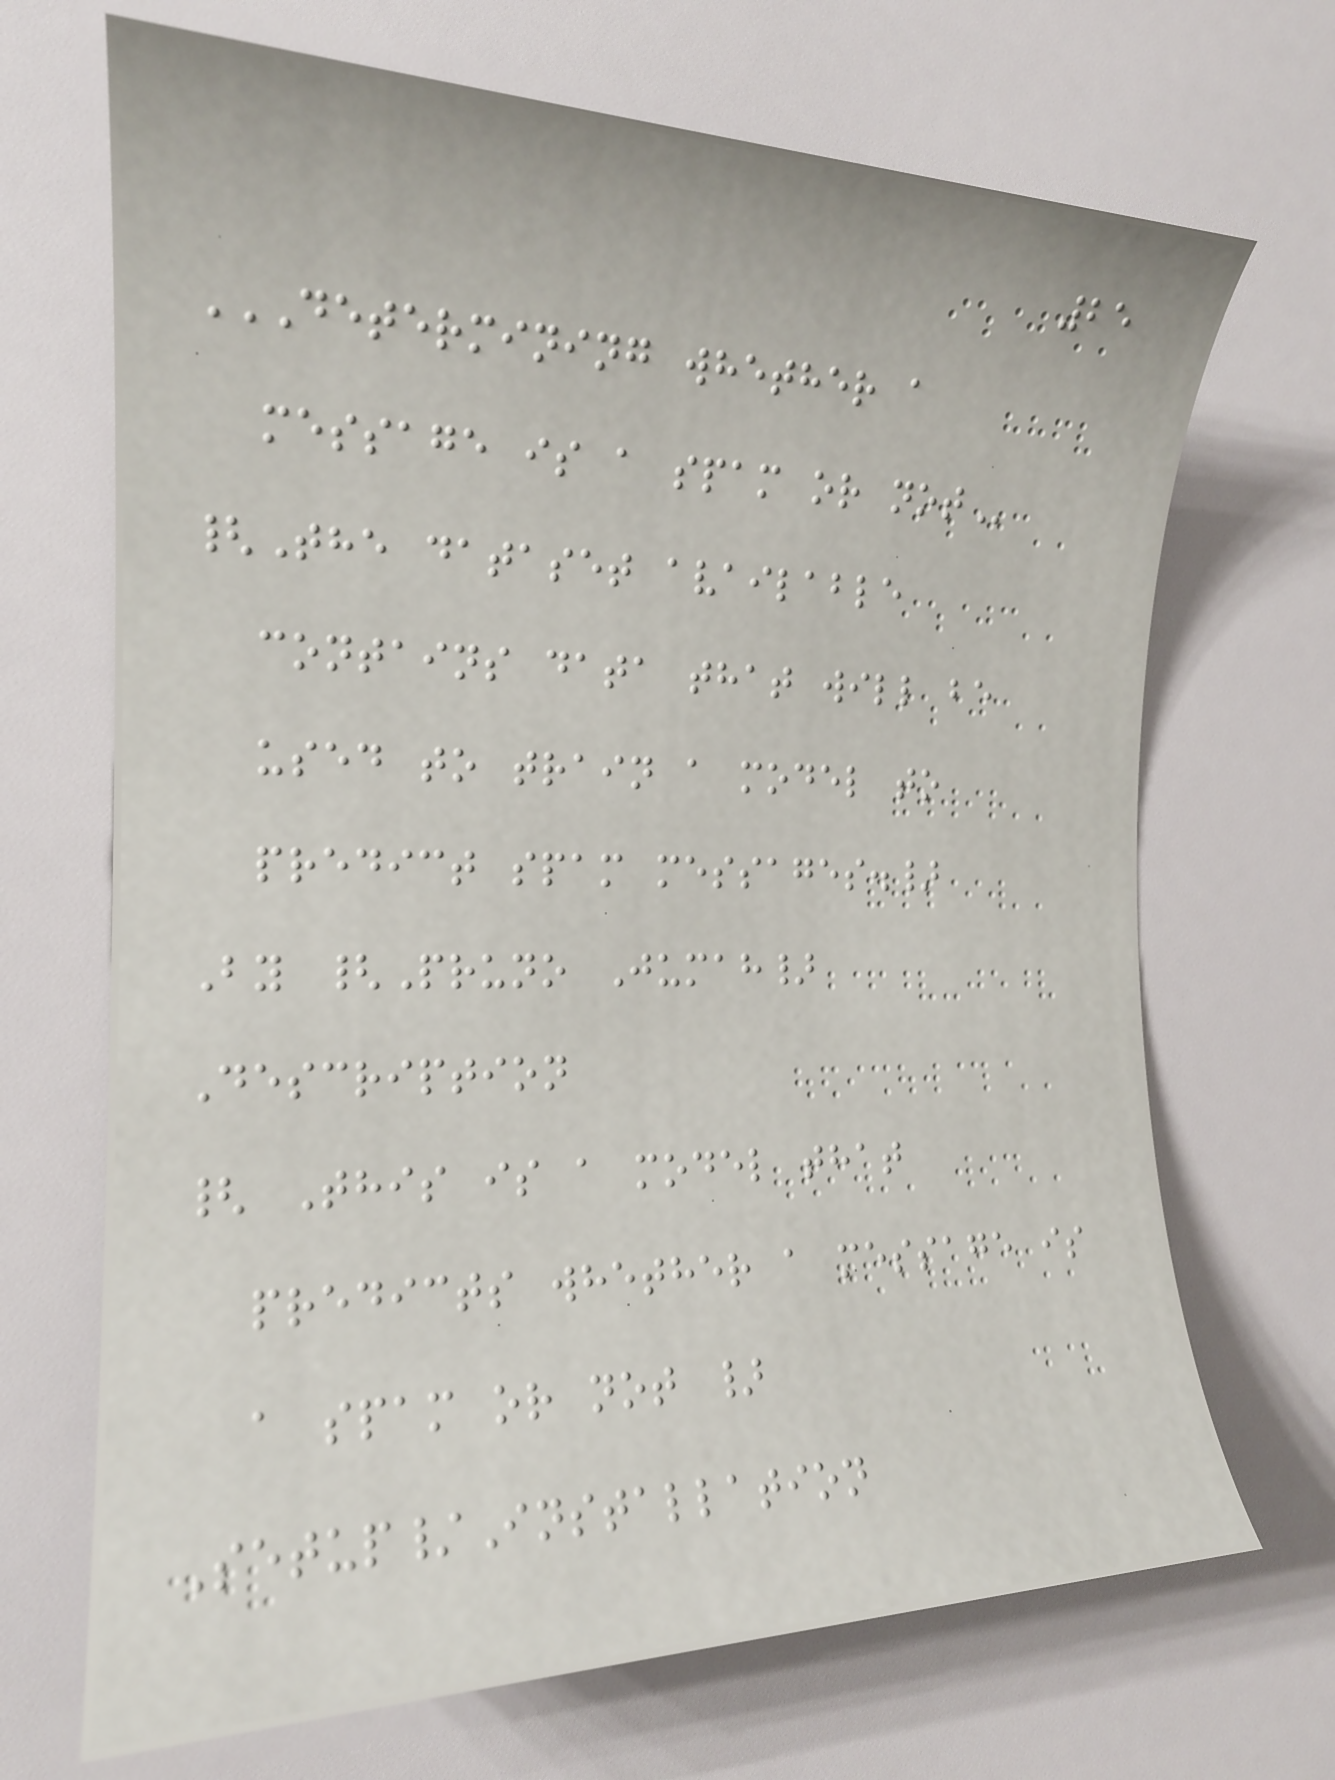25
DETERMINING WHETHER A
MESSAGE IS A SPAM OR NOT
{The dataset available
contains data that will be
used to train a model to
predict spam messages.}
By {Pruno Jumah}
Description
{ This is a model that
predicts whether a message is
a spam or not }
Setup/Installation
